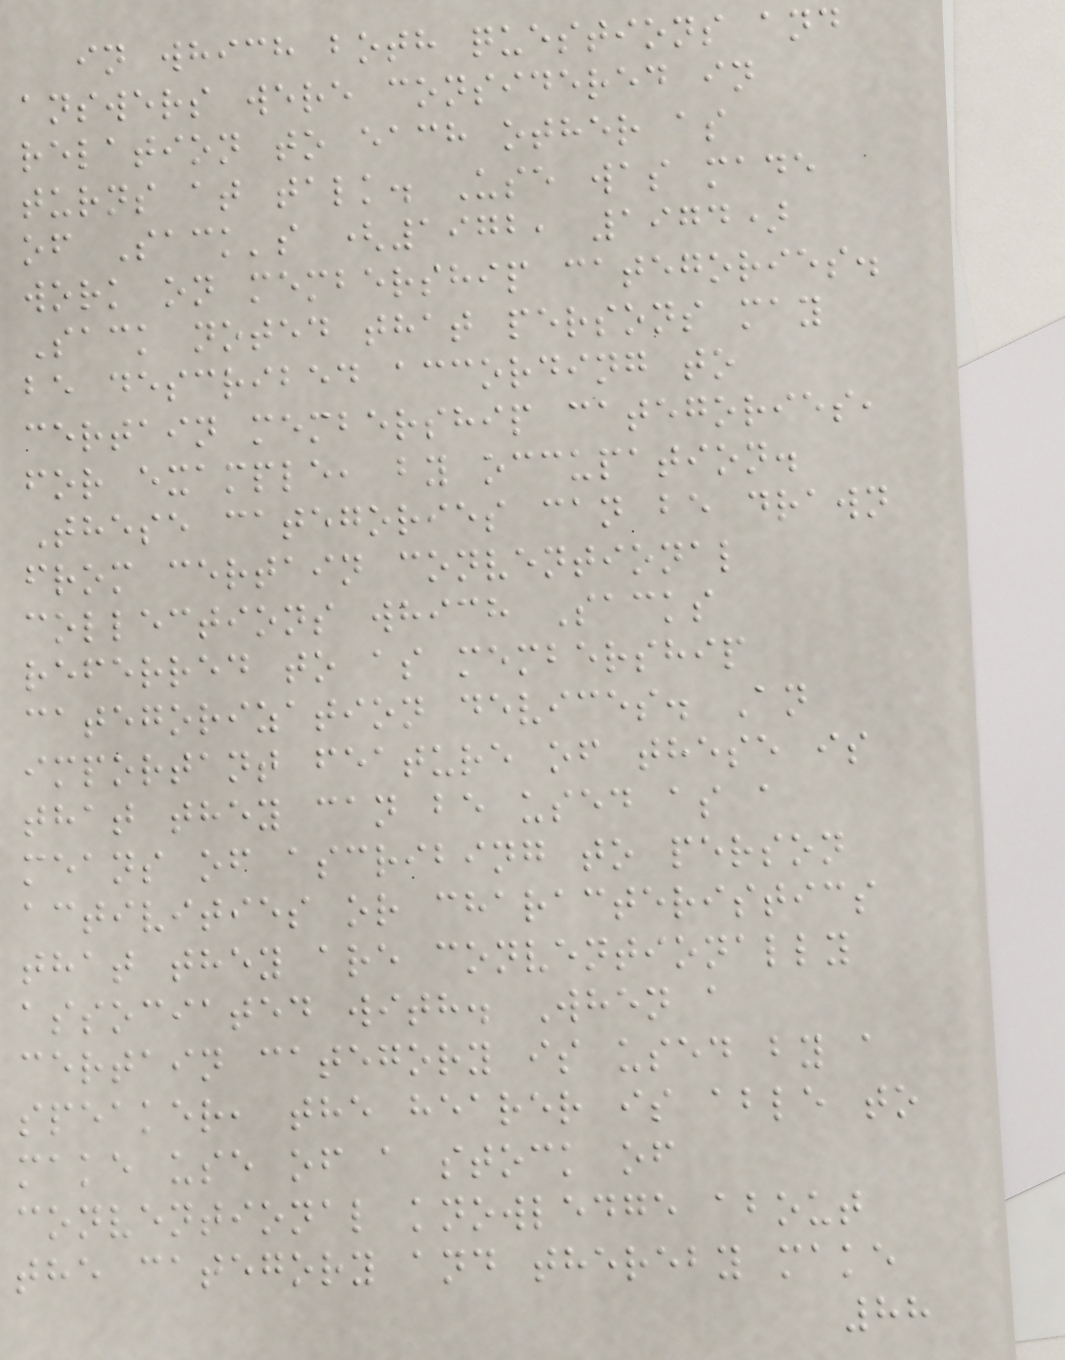in which both questions and
answers were considered in
relation to each other as
turns at talk. Use was made
of Sack's (1972, 1974)
work on membership categories.
Sack noted that persons may
be described according to
certain membership categories,
for example, by occupation.
These categories can be drawn
from certain conventional
collections which Sacks
referred to as membership
categorization devices. An
important feature of these is
that they can be used as a
means of ascribing to person
activities or characteristics
that they are conventionally
associated with. When a
certain category is used by a
speaker, the hearer is able to
make use of a stock of
conventional knowledge about
the category and thereby make
88
